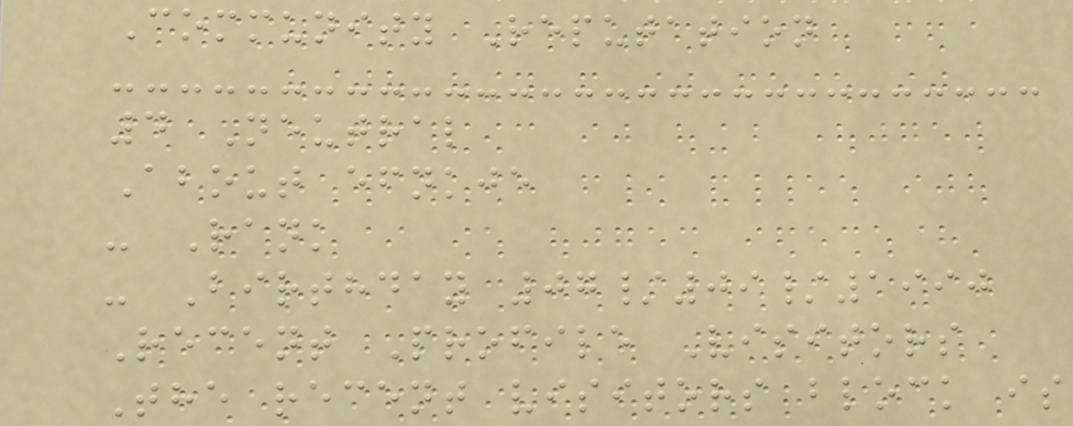Community Reputation
4 Neutral
About efnkje
- Rank
- Birthday 07/09/1990
Recent Profile Visitors
The recent visitors block is
